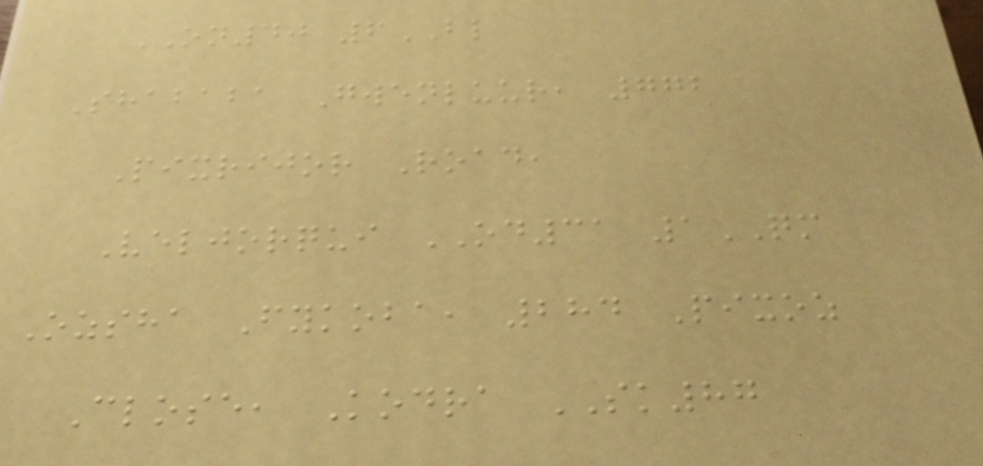ON40 6BL
Shababa Gwenluur, 772
Pixrijor Road,
Veljorqui OD31 1QM
Ozsha Fykoba, 284 Pixoz
Close, Kodra SK87
